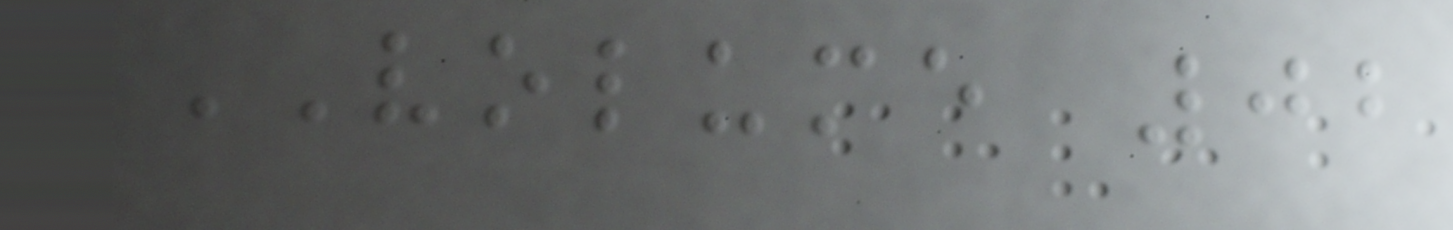VOLUME 02
